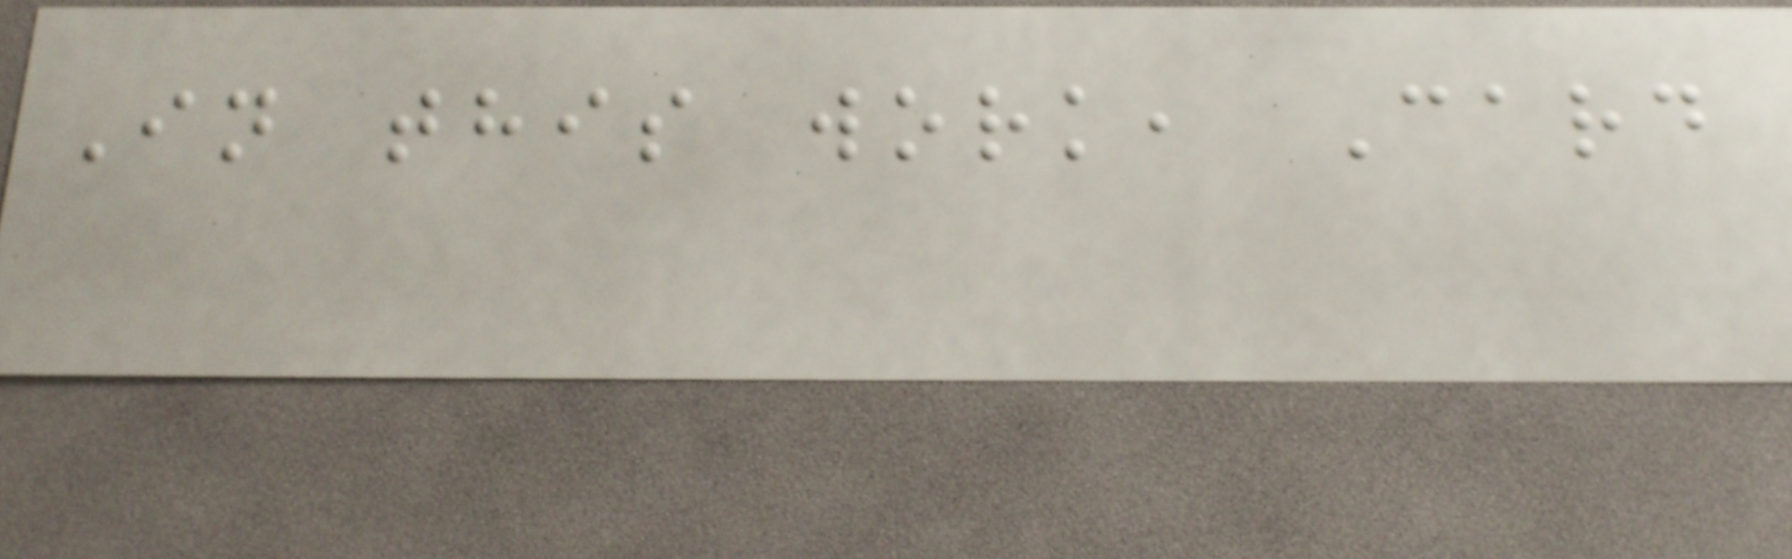In this work, Card
